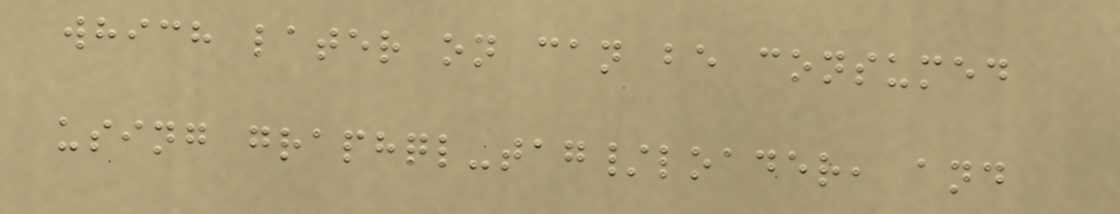which later on can be consumed
using graphql-tag/loader, and
